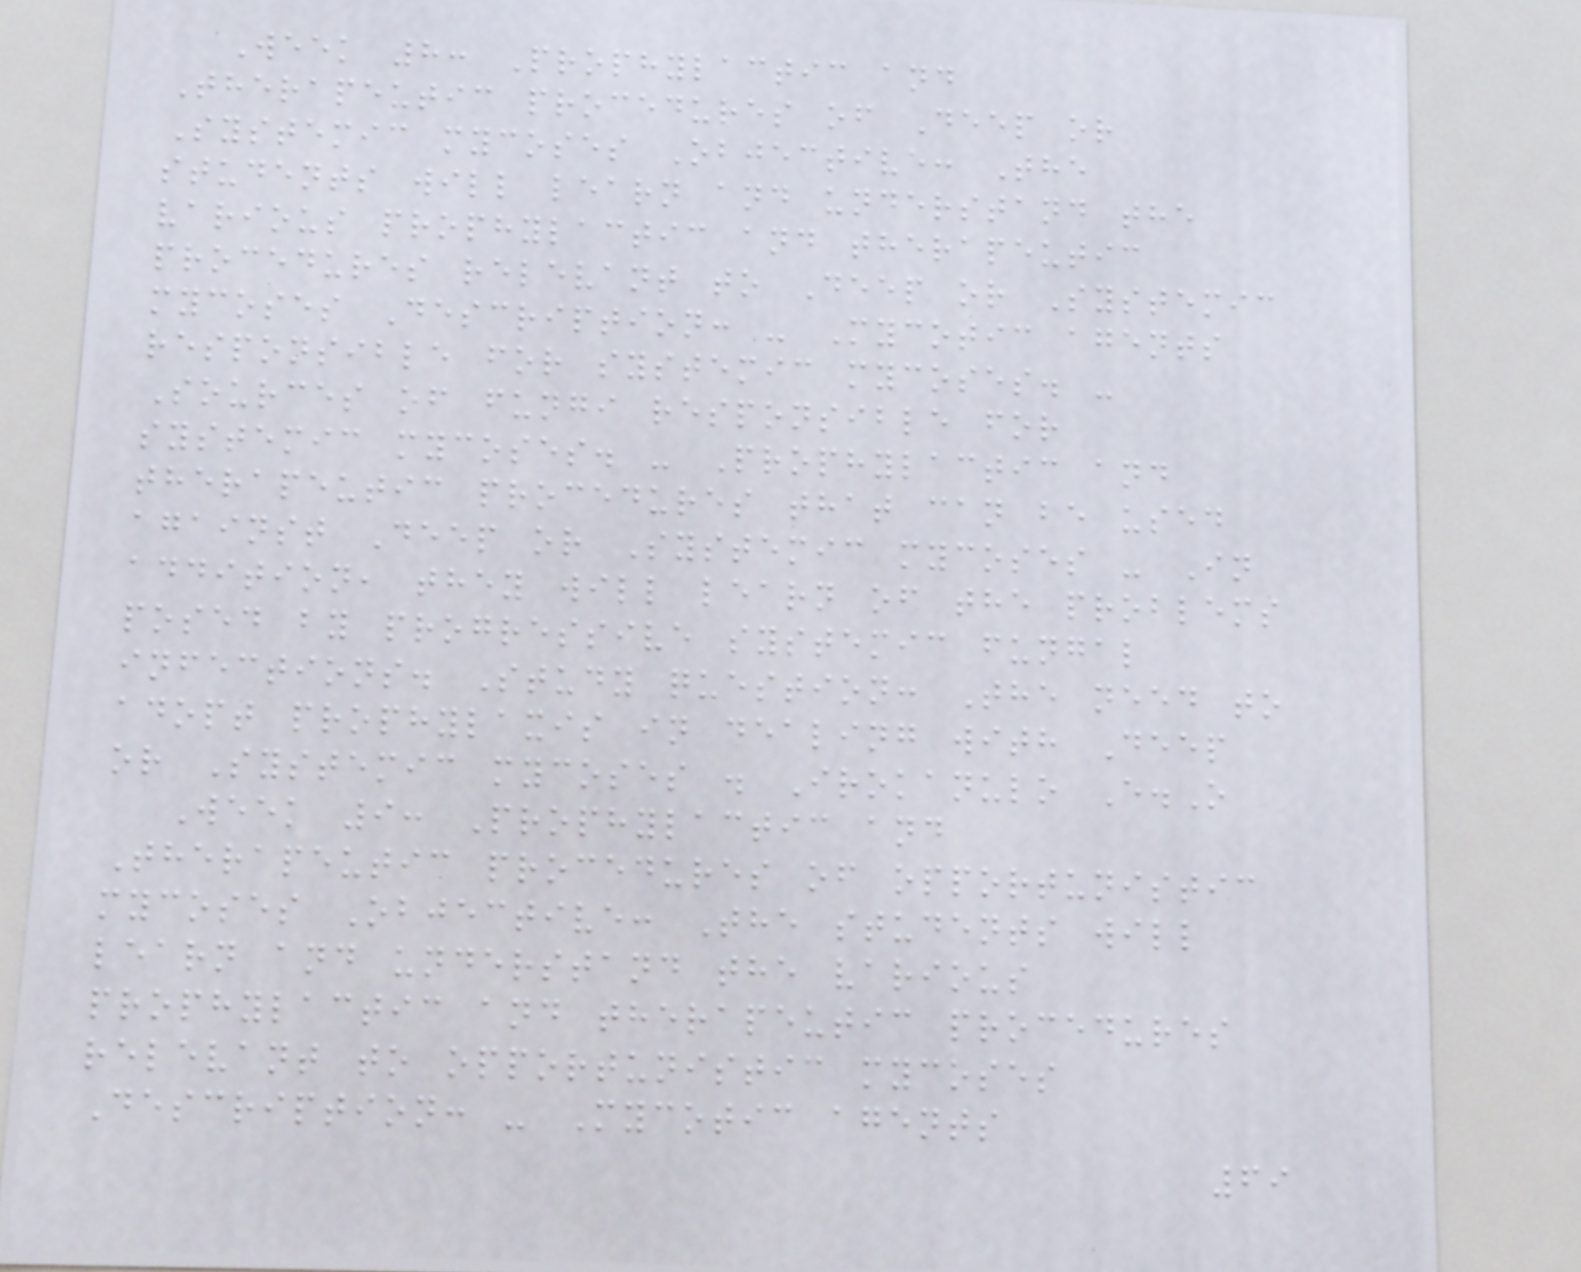Week 8: Prophylactic and
Therapeutic procedures of Deep or
Systemic mycoses Objective: The
students will learn and understand the
various prophylactic and therapeutic
procedures relevant to Deep or Systemic
mycoses Description: - Mycotic agents
responsible for systemic mycoses. -
Sources of fungi responsible for
systemic mycoses. - Prophylactic and
therapeutic procedures that can be used
against Deep or Systemic mycoses - In
addition, they will learn of the problems
posed by progressive systemic fungal
infections. Study question: The need to
adopt prophylaxis in dealing with Deep
or Systemic mycoses . Irokanulo E.O
Week 9: Prophylactic and
Therapeutic procedures of opportunistic
mycoses Objective: The students will
learn and understand the various
prophylactic and therapeutic procedures
relevant to opportunistic mycoses
Description: - Mycotic agents
69
